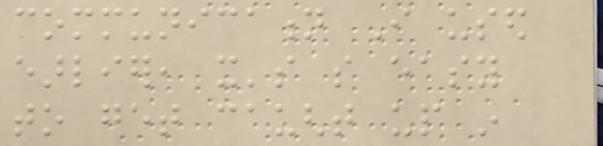communication I used
earlier, it's so easy
to get caught up in
